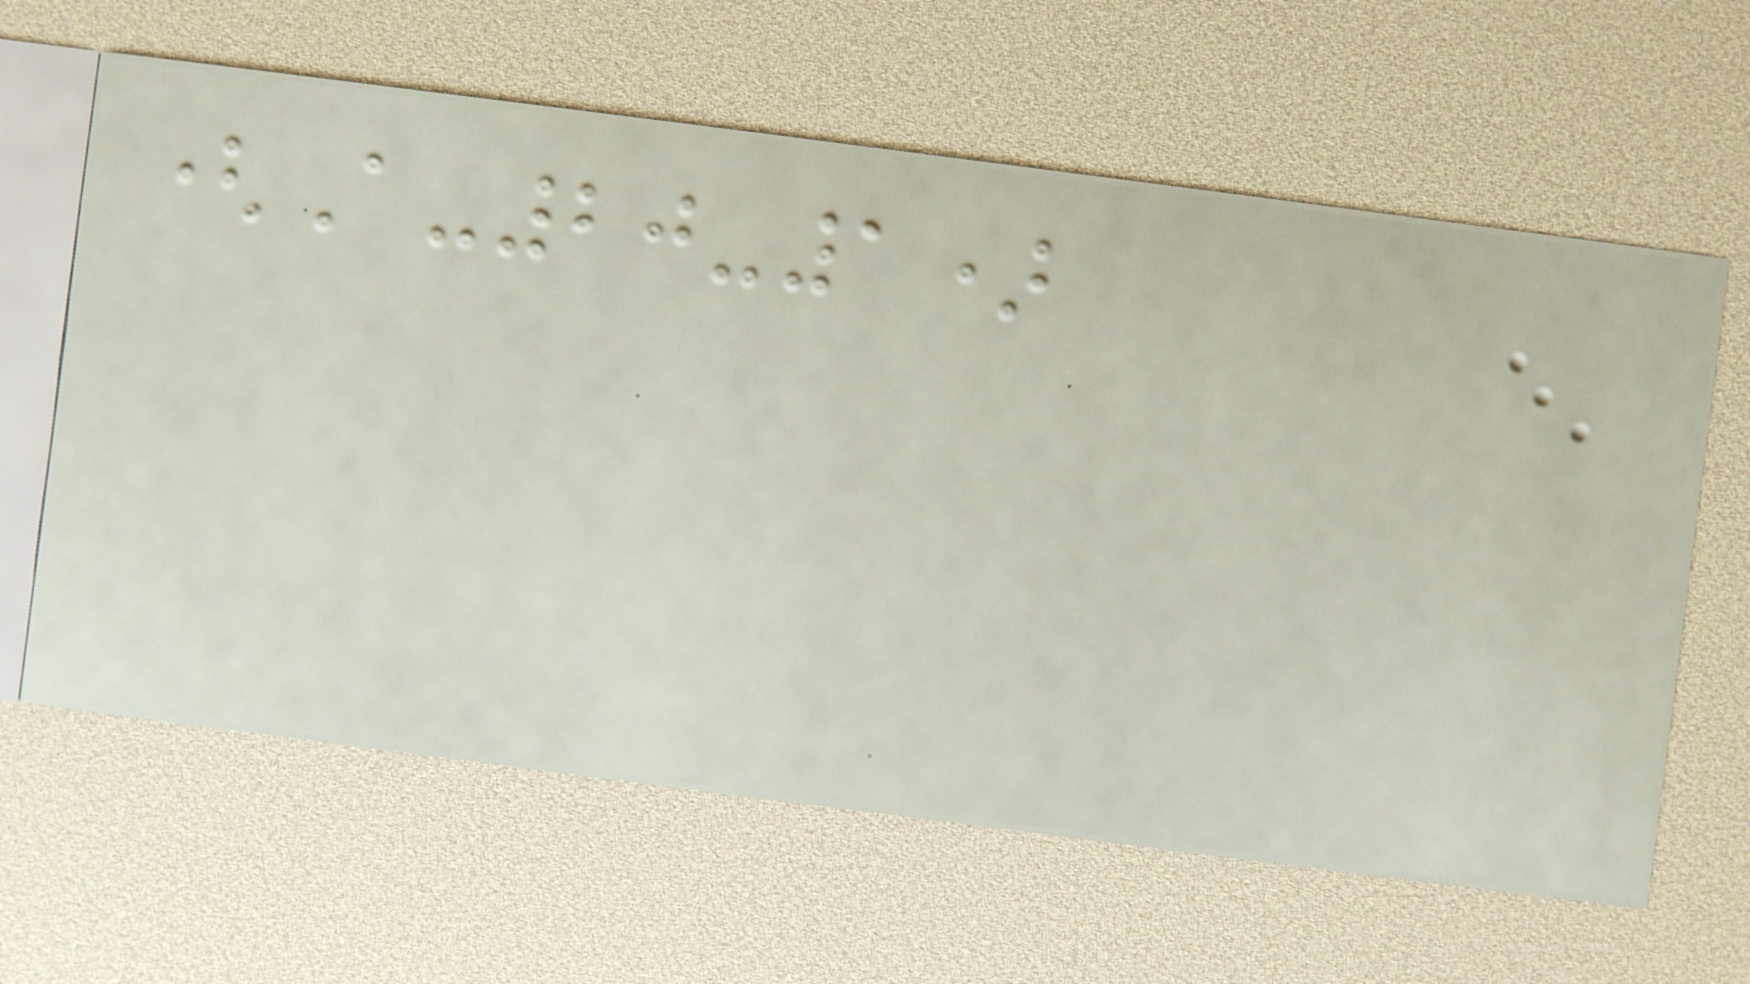(A-20-1)
